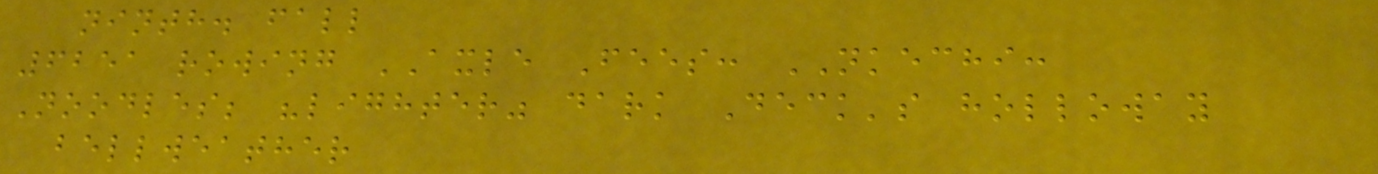ninth. fall
6251 rowing AXLE Fees: NKECHI:
Noodles; "lighter" dark Deck's holloway
bellweather
